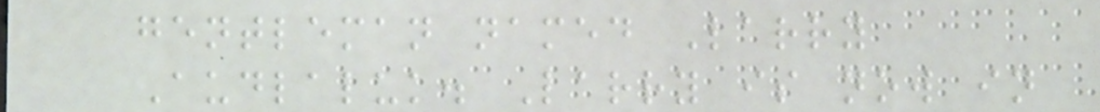gentleman named Larry
Audlaluk. Larry is now in
